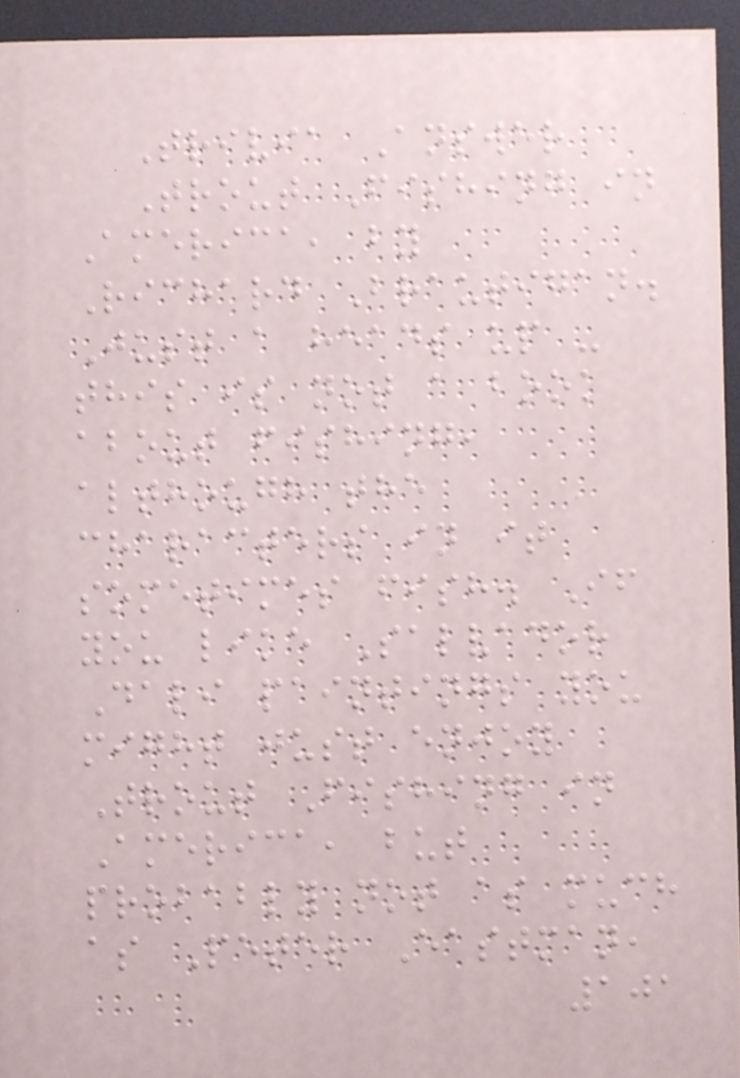Trivia Answer
Trout Fishing in
America, by
Richard Brautigan.
Just a heads up -
this is not a book
about fishing,
although the
characters in it
sometimes fish. If
you like Salvador
Dali paintings you
might just enjoy
Trout Fishing in
America, but
probably not as much
as Peter Eastman,
101
